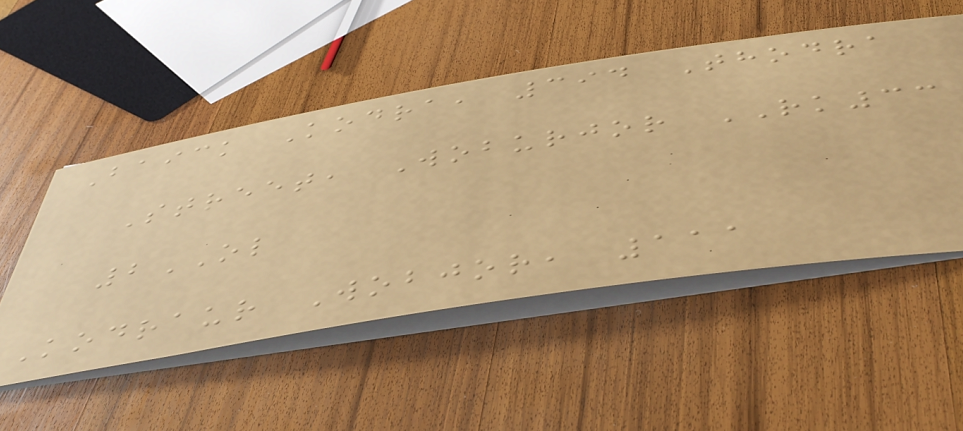Baick Kodra, 394 Thodra
Street, Woburjor RK33
2OL
Kodraur Wobjor, 111
